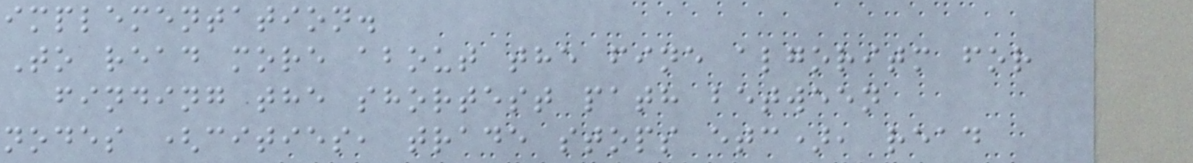implementation.
To read more about the fine algoritm for
finding the shortest path between
nodes (cities, trade stops etc), read
